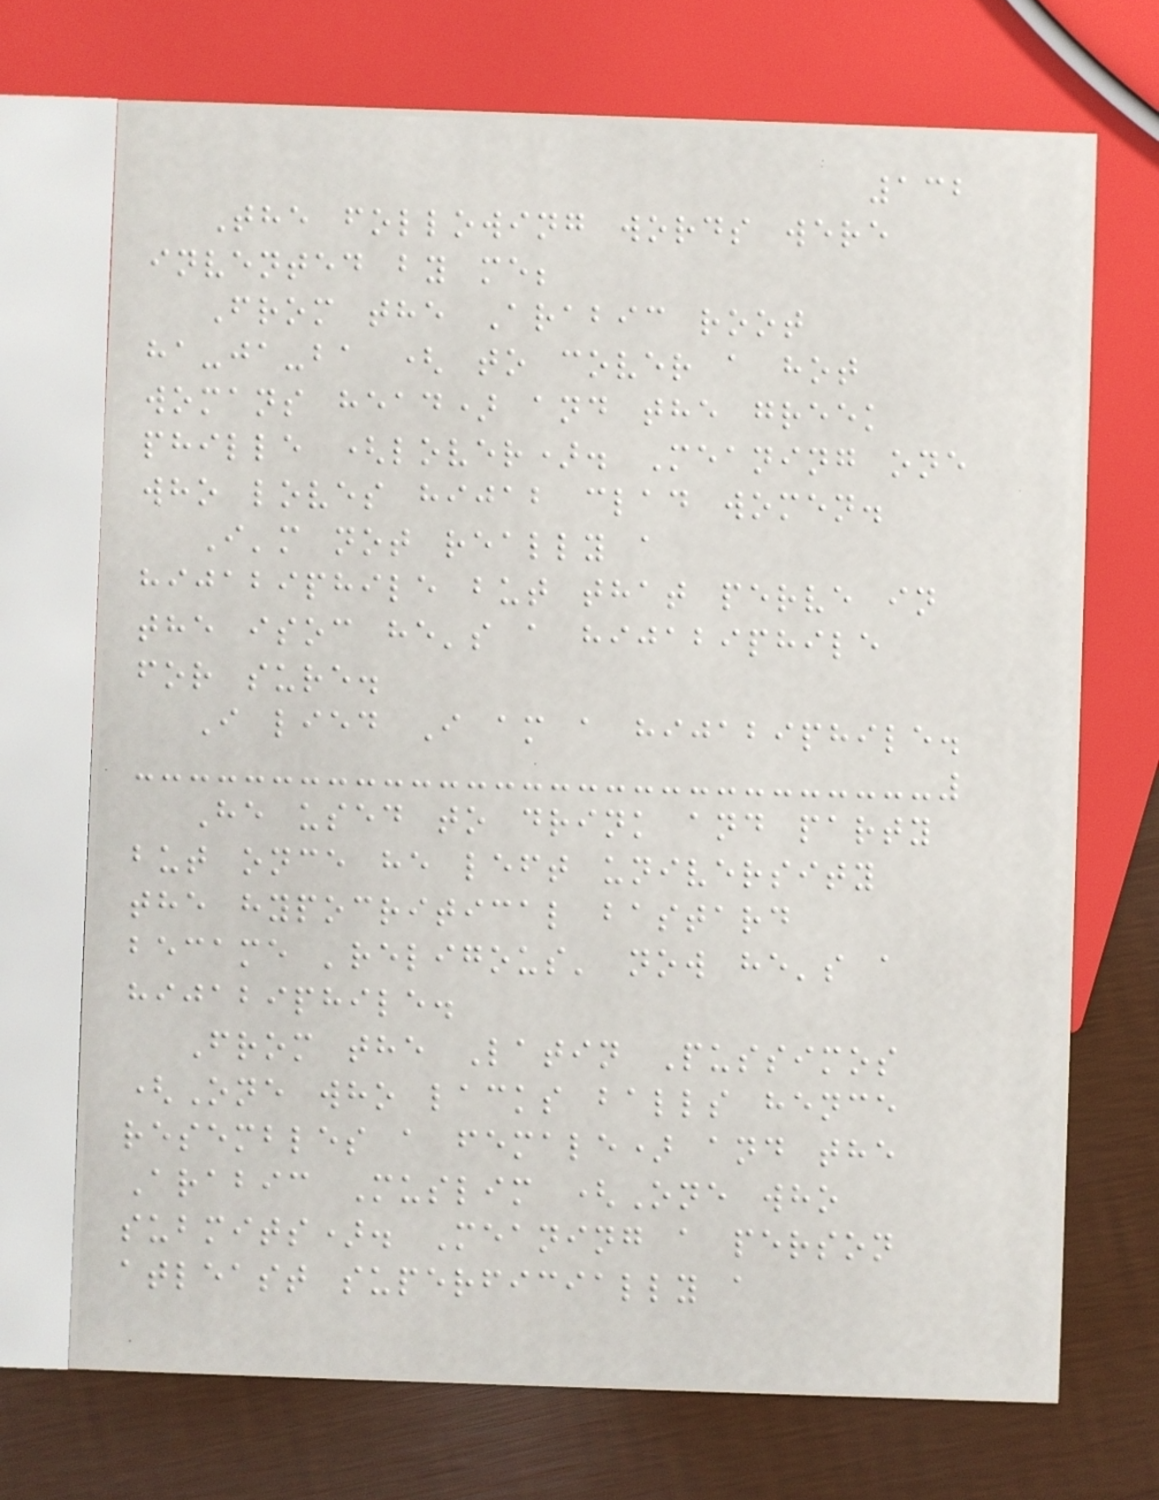132
The following words were
invented by me;
From the Arabic root
ha-ja-ba ( to cover a hot
womans head) and the greek
phille (lover). Meaning one
who loves hijab clad women.
I'm not really a
hijabiphile but that perve in
the isoc he's a hijabiphile
for sure.
I lied I am a hijabiphile.
He used to drink and party
but once he left university
the hypocritical bastard
became 'religous' now he's a
hijabiphile.
From the Latin Pussimos
(One who lacks balls hence
resembles a female) and the
Arabic Muslim (One who
submits). Meaning a person
atleast superficially a
